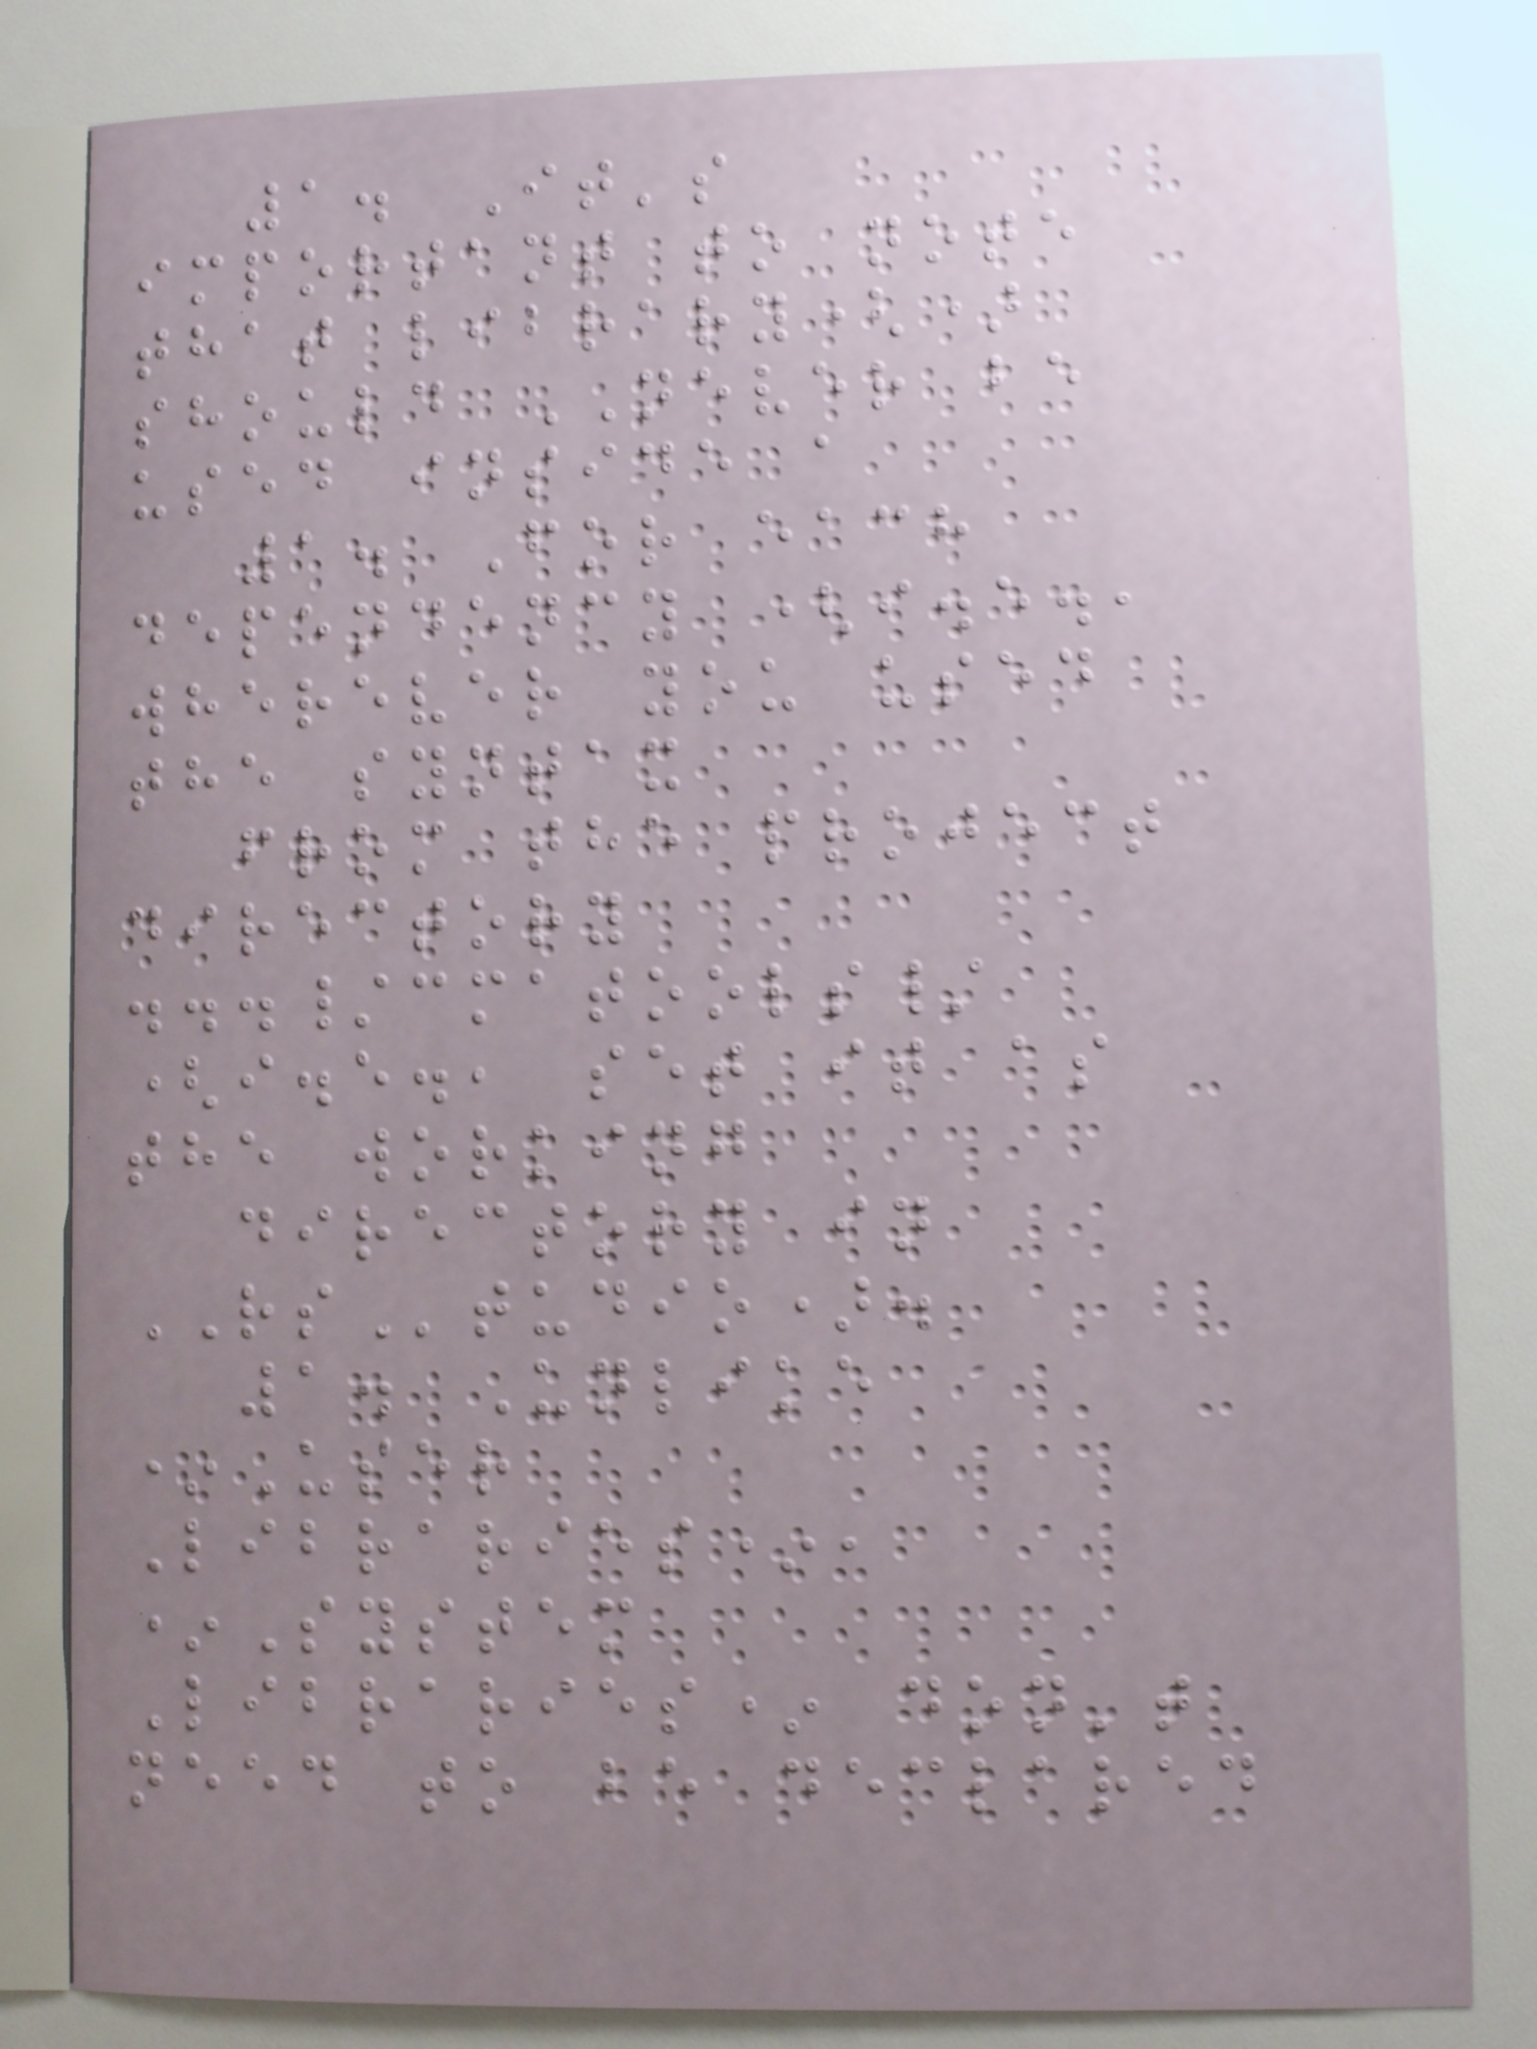1. It's
important to note
that library()
should NEVER be
used inside a
1. For each
dependency (i.e.,
wherever you used
the syntax
from the project
directory
.../cmatools/
(i.e., set it as
the working
directory in
RStudio).
1. Unlike
*User
Libraries*,
*System
Libraries* don't
need to be declared
